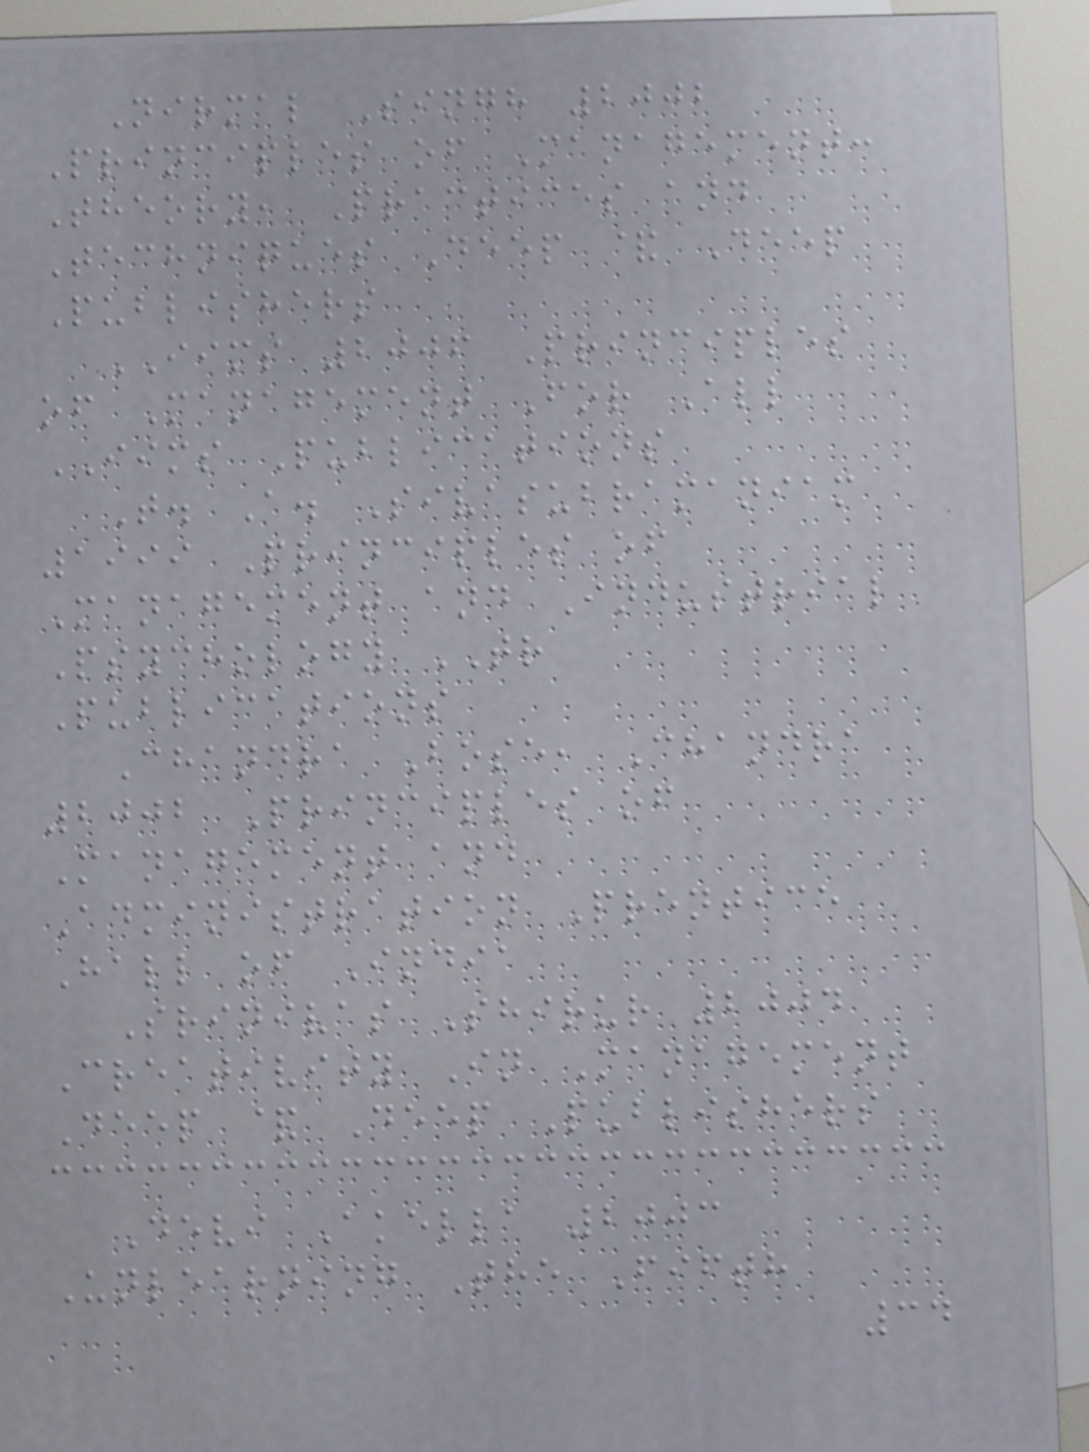Nirmal Singh 2002
Principles of Management:
Theory, Practices and
Techniques Deep & Deep
Publishers
IIMS 2006 Principles
of Management For All
IIMS Publications
T. A. Sivasubramaniam
1999 Principles of
Management and Industrial
Psychology TR
Publications
Chandra Bose, Chandra
2002 Principles of
Management and
Administration Prentice
Hall of India
Srinivas Shirur 2004
Creativity In Management
Deep & Deep Publishers
Devi Akella 2003
Unlearning The Fifth
34
